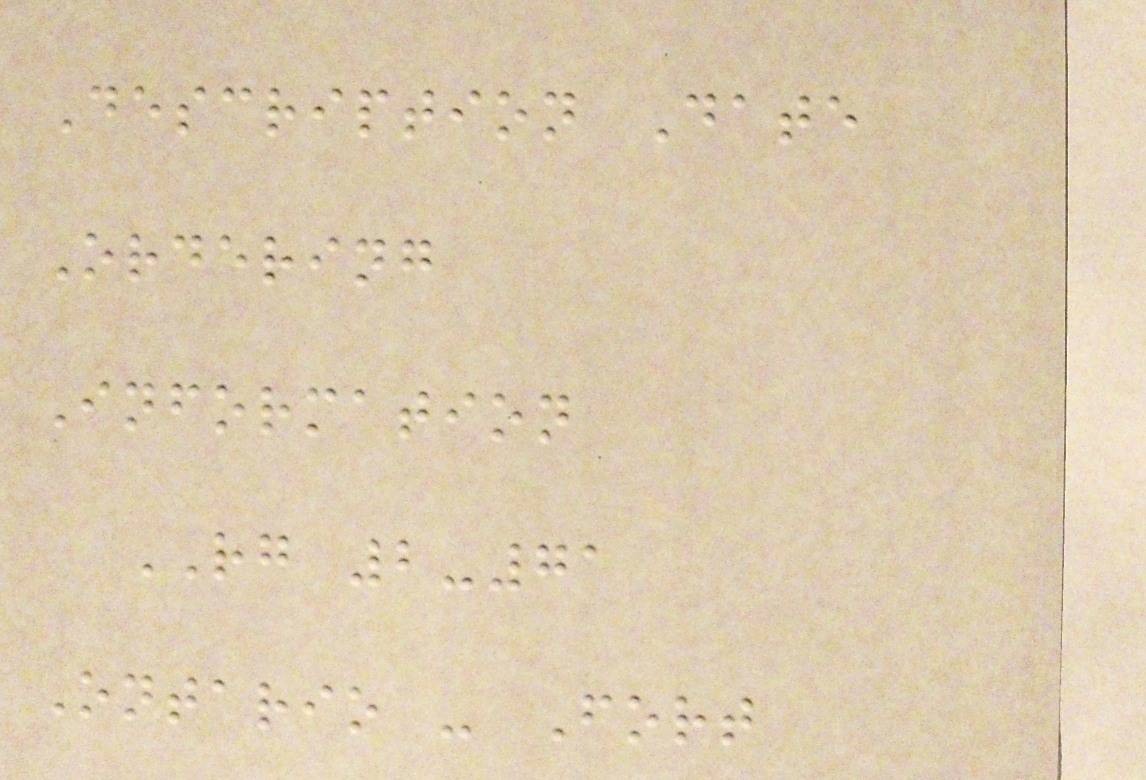Description Date
Ordering
Information
RG 2-71
Ontario - Fort
